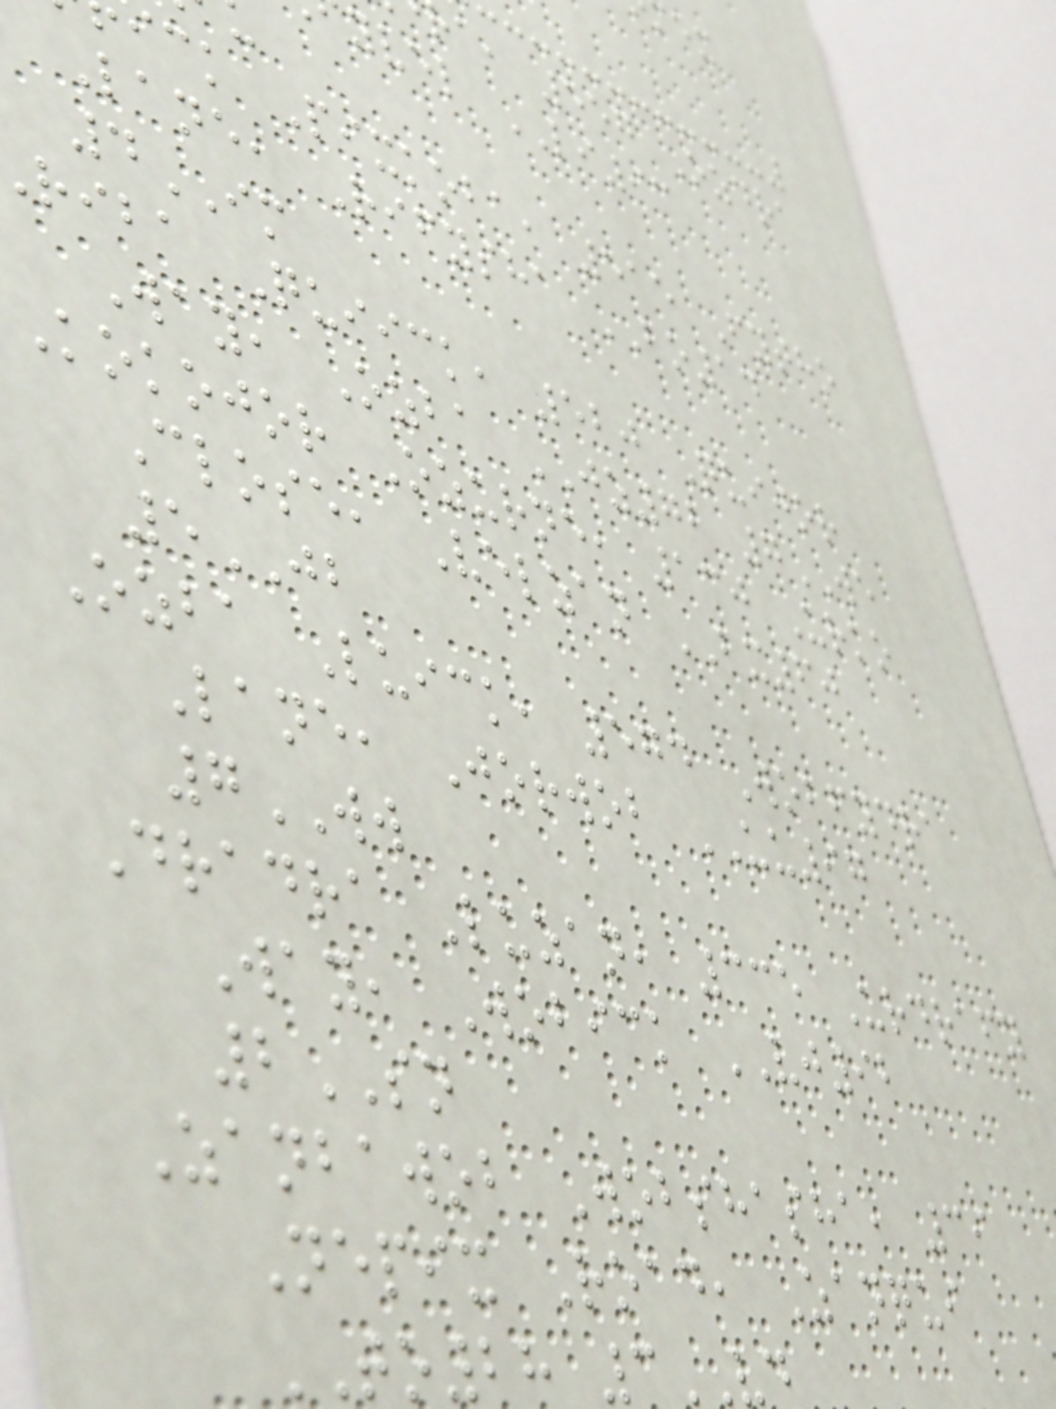a, 557 Ozdra
yvel LI93
ick Pixkoba, 515 Fytho
Lane, Rifysha BO14
4IM
riba Quiick, 520 Quijor
Way, Ozba JZ72 7WE
Kokojor Ozurne, 130 Urko
Close, Velzan BX60
5JB
Ozba Luick, 574 Wobfydra
Lane, Jorwob UU97
7WW
Dradra Luzan, 335 Urdrafy
Way, Wobick VJ92
2SN
Zanbawob Wobshasha, 39
Nepix Road, Zanqui
TO28 3VD
